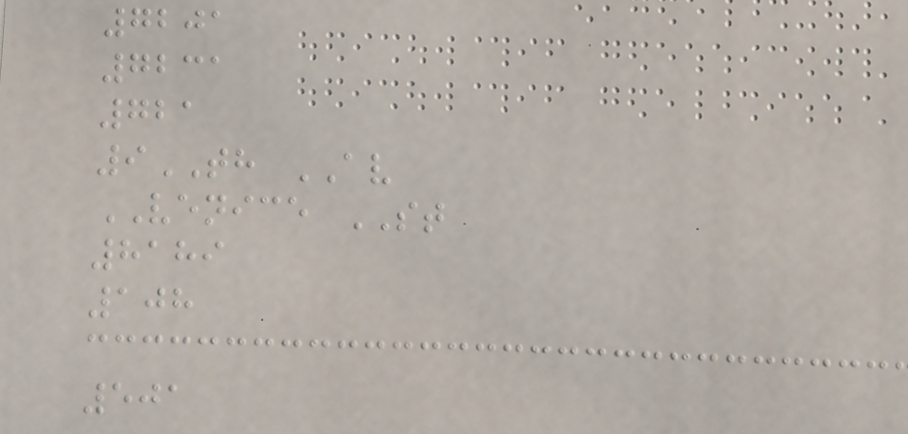7201
7231
721
9TH AV
VENICE ST
8189
108
501
